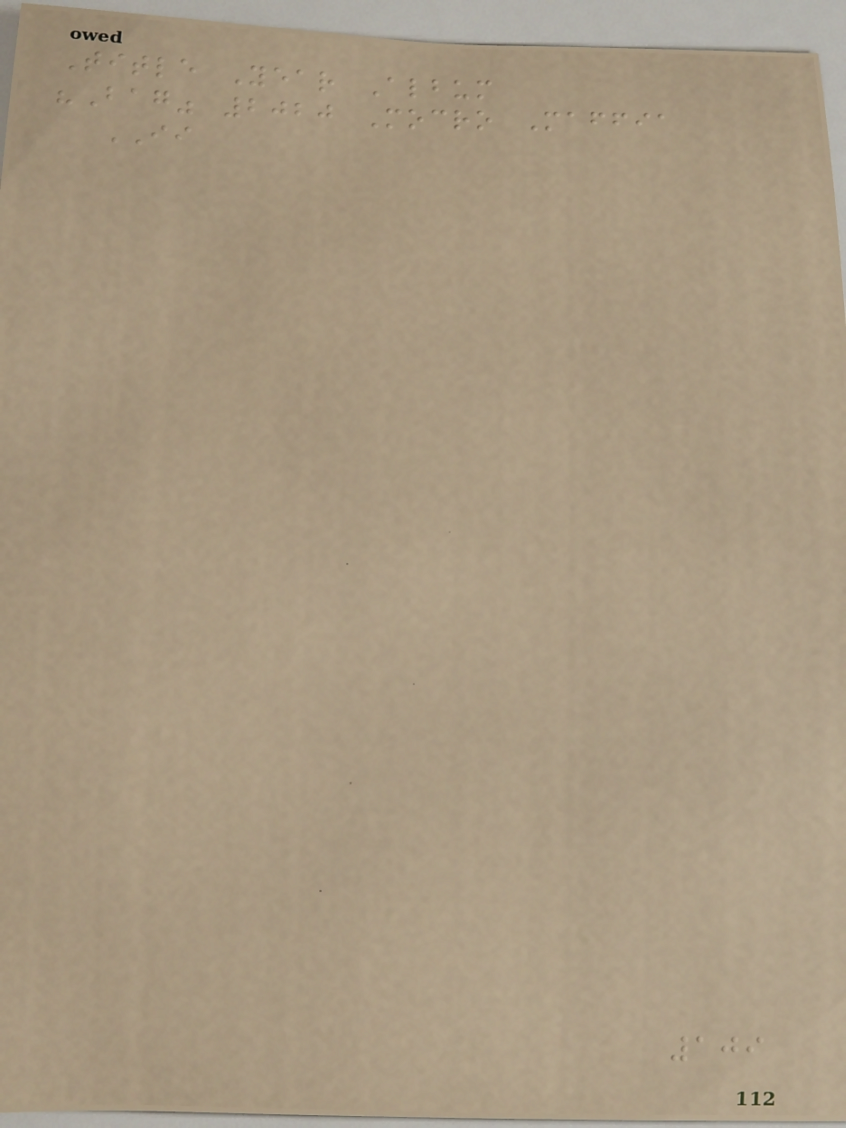Title Year Album
"Bag" 2020 Mocro Maffia
II
109
